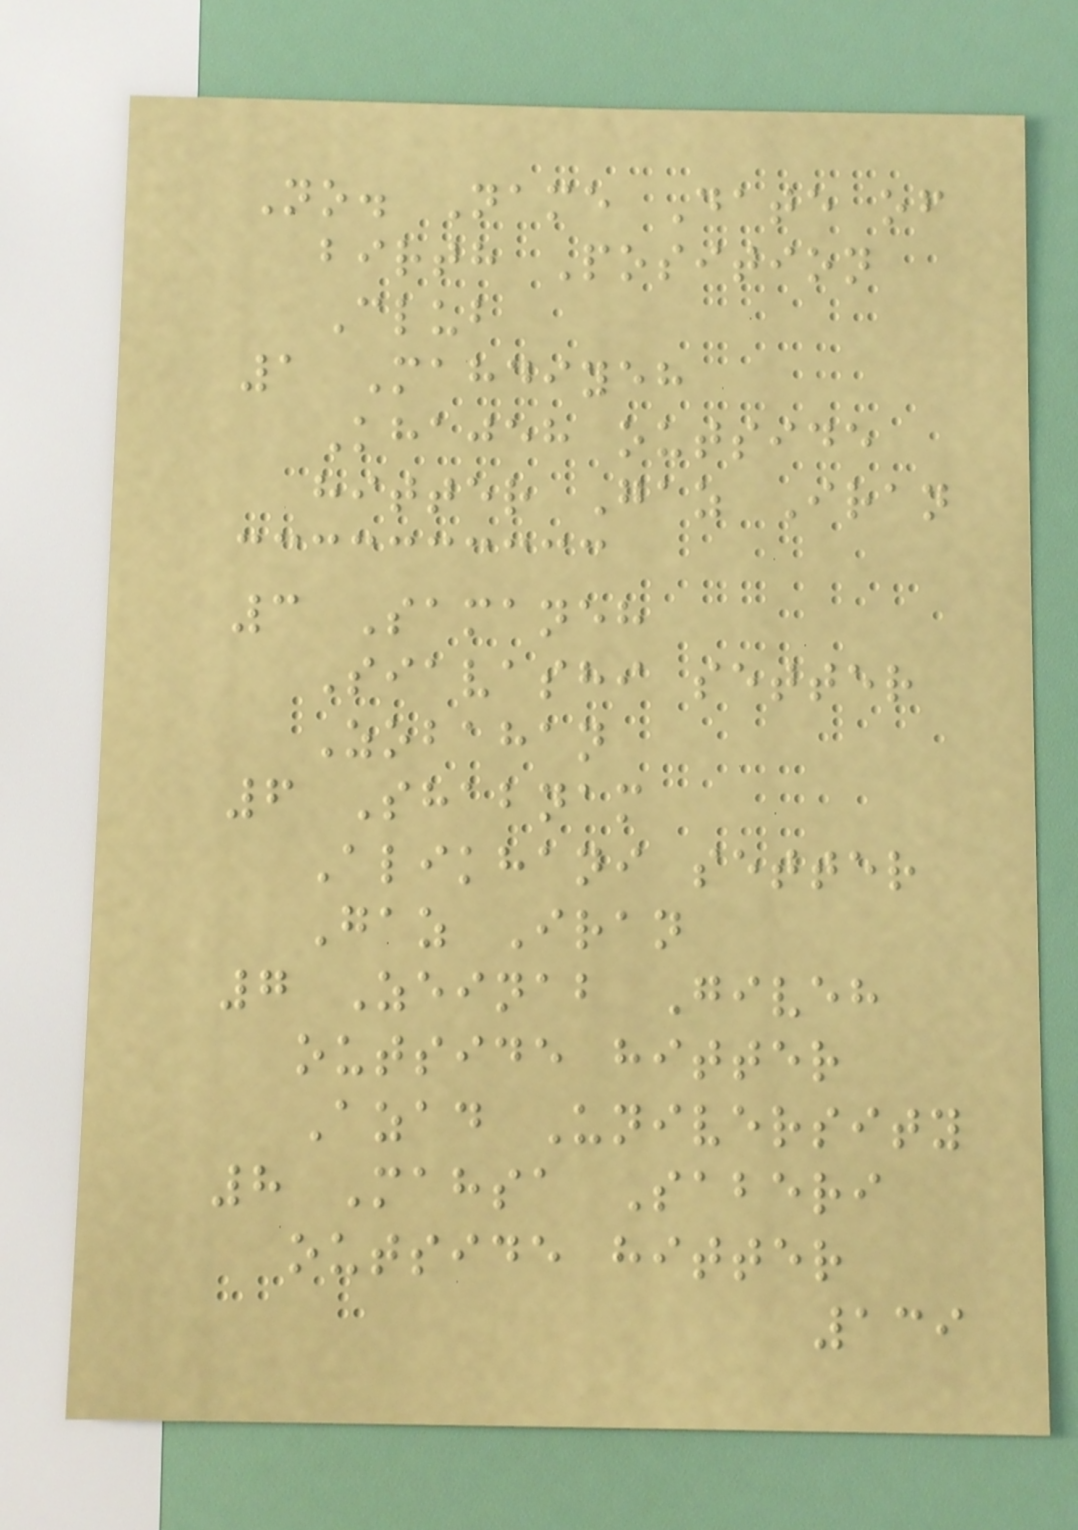No. Name Date of
birth Position
Club
1 Mahdiyeh
Khajeh outside
hitter Gaz Iran
3 Samaneh
Siavashi setter
Zobahan
6 Shabnam
Alikhani setter
Gaz Iran
7 Zeinab Giveh
outside hitter
Azad University
8 Mahsa Saberi
outside hitter
139
